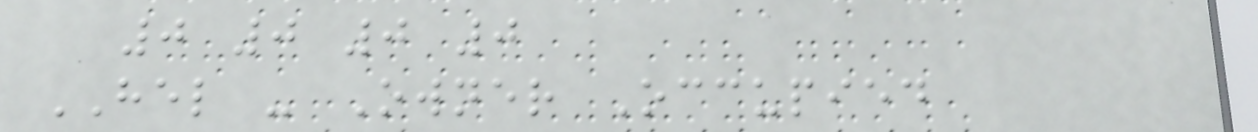0 0 0 0
HEL - Owner Occupied
